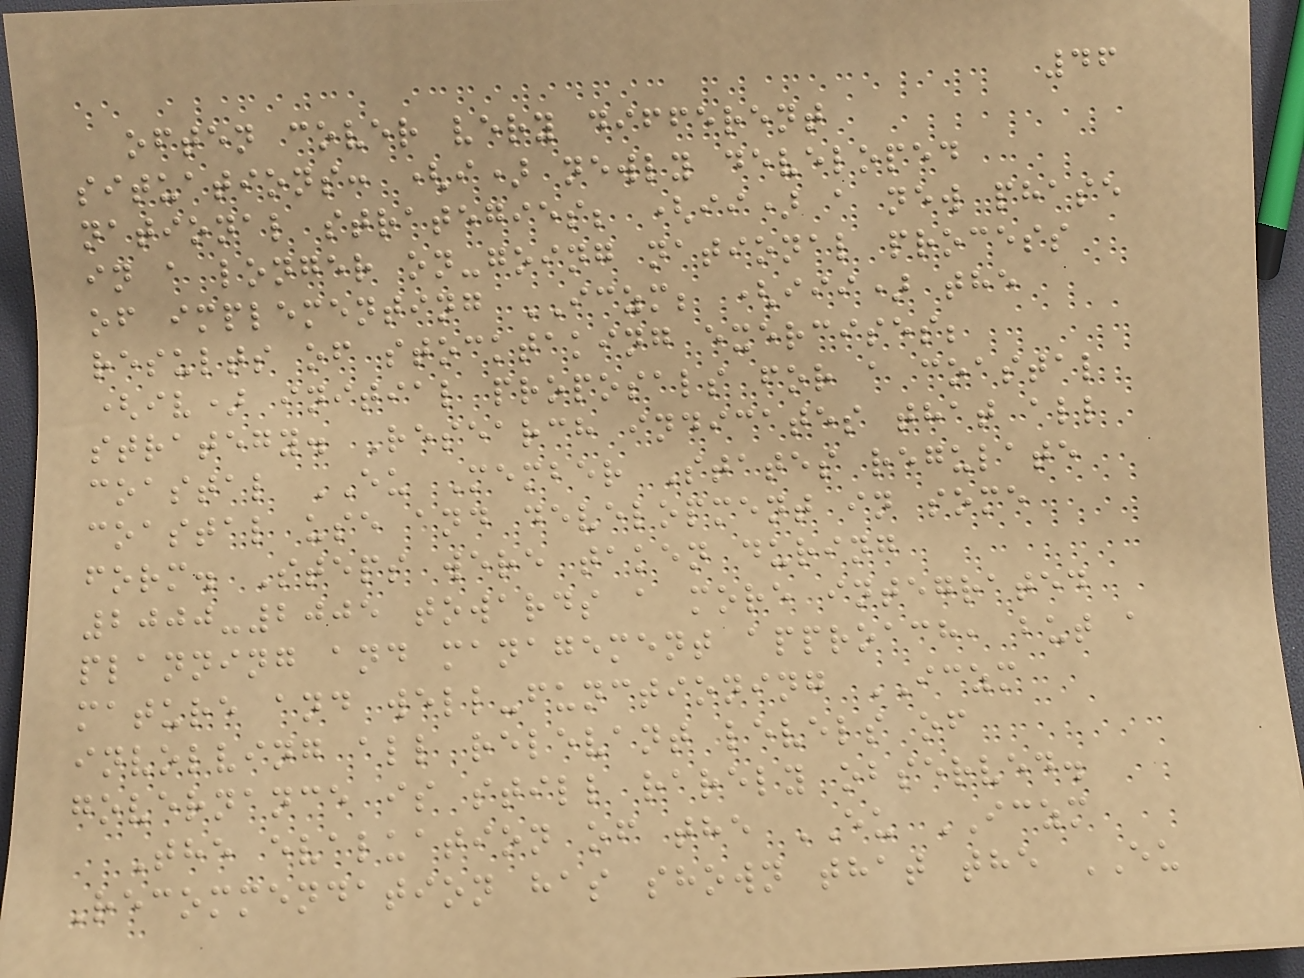46
often cover very different
situations: (i) newly developed
national strategies; (ii) a new phase
in a longer on-going national process
of implementing ICZM; (iii) the
results of stocktaking exercises;
(iv) initial proposals for a coastal
strategy. Research indicates that all
coastal EU Member States regulate
coastal use and development in some
form. Steps were taken during
2000-2005 towards a more integrated
planning and management approach, but a
mature and well-functioning ICZM
involving all relevant levels of
governance is still rarely observed.
The evaluation of the EU ICZM
Recommendation has shown that the EU
